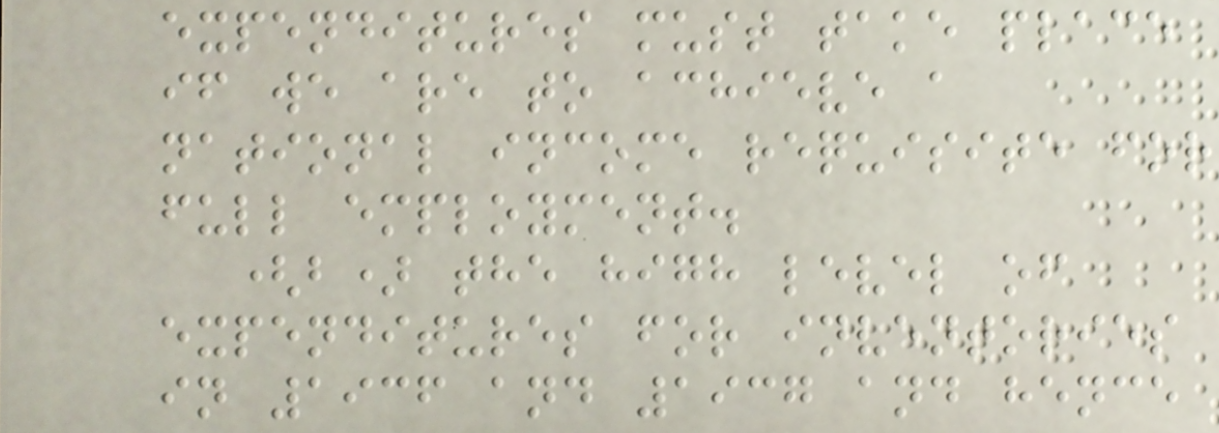expenditures must take place
if we are to achieve a
national income requisite for
full employment.
(b) the high level of
expenditures for inventories
in 1936 and 1937 and hence
